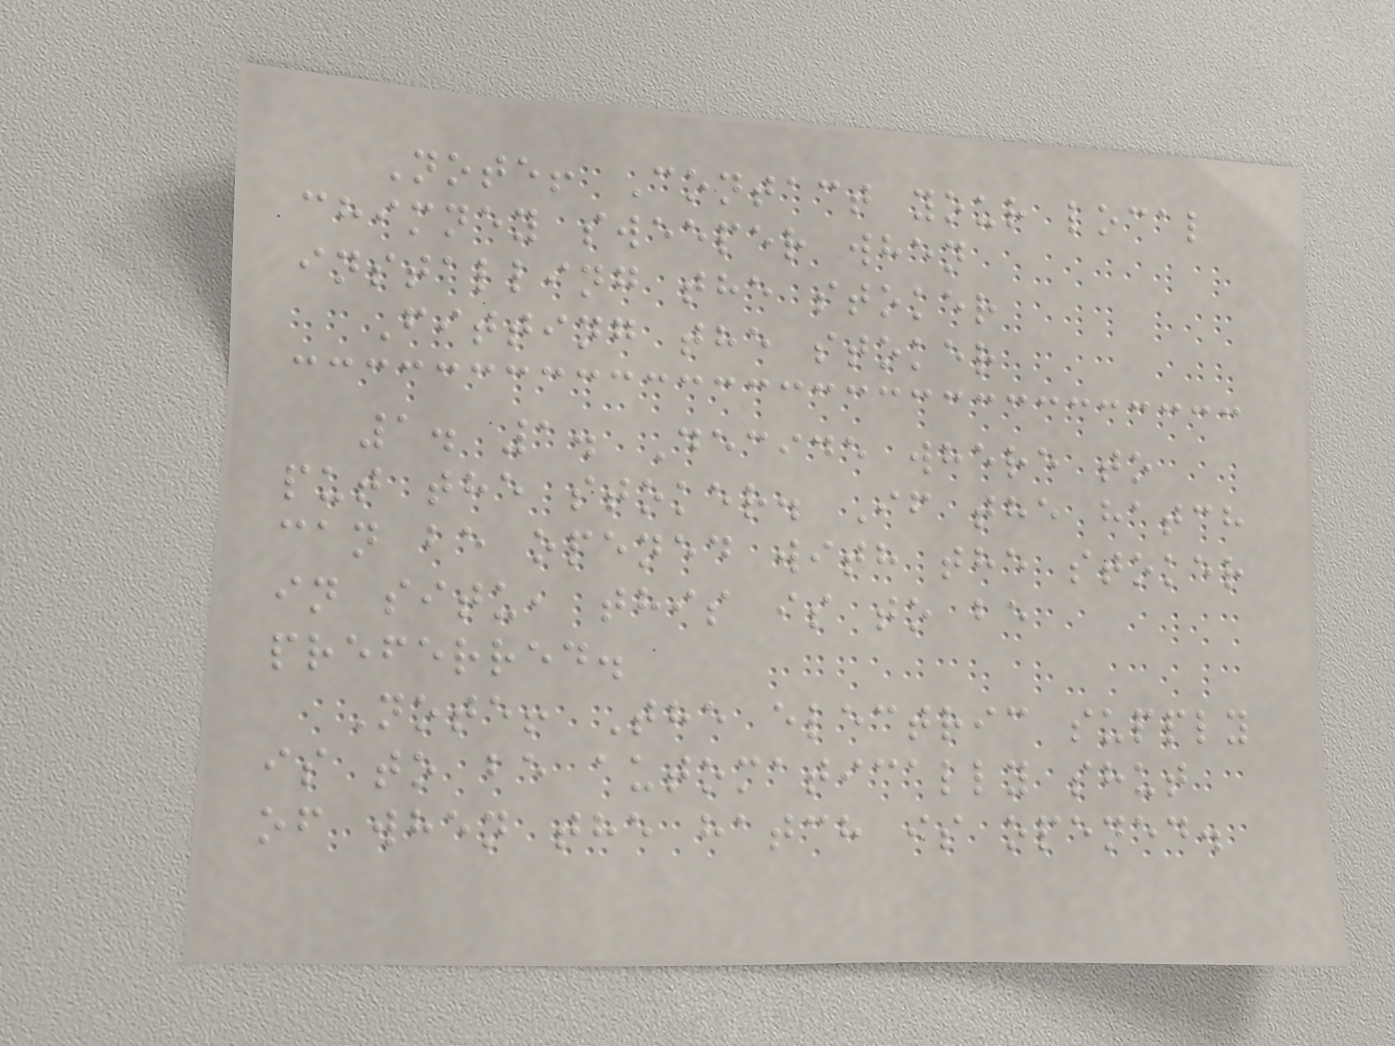Note! Contact your local
chimney sweeper when
installing the stoker
Fitting the stoker
1. 1. Decide where to
put the stoker. If the hatch
can be opened with the stoker
in situ, this is to be
preferred.
Note! The electric supply
is to be automatically shut
of when the hatch is opened.
